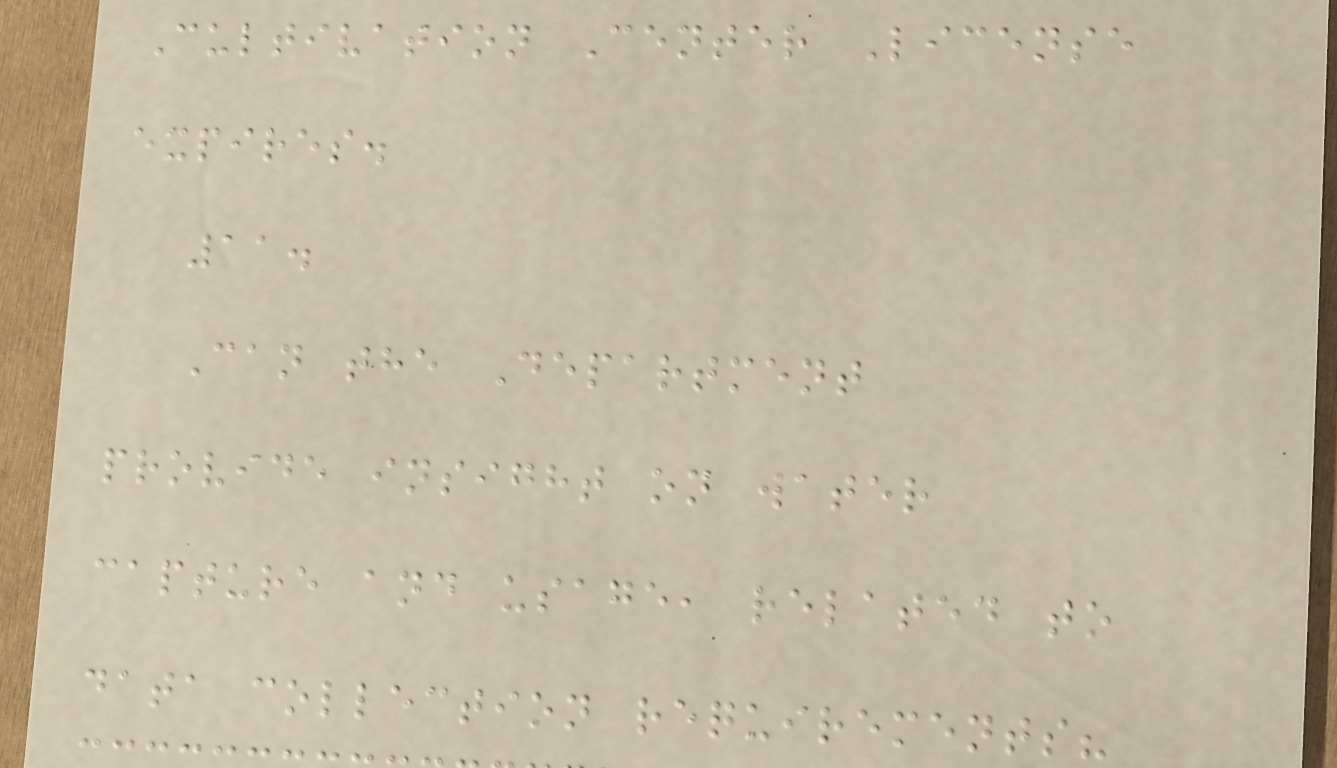Cultivation Center License
expires.
11.
Can the Department
provide insight on water
capture and usage, related to
data collection requirements?
